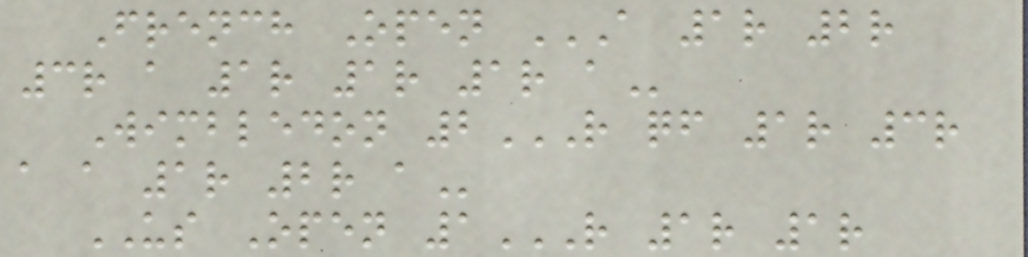French Open A 1R 2R
3R A 1R 1R 1R A
Wimbledon 2R QF 1R 3R
A A 1R 2R A
US Open 1R 1R 1R
